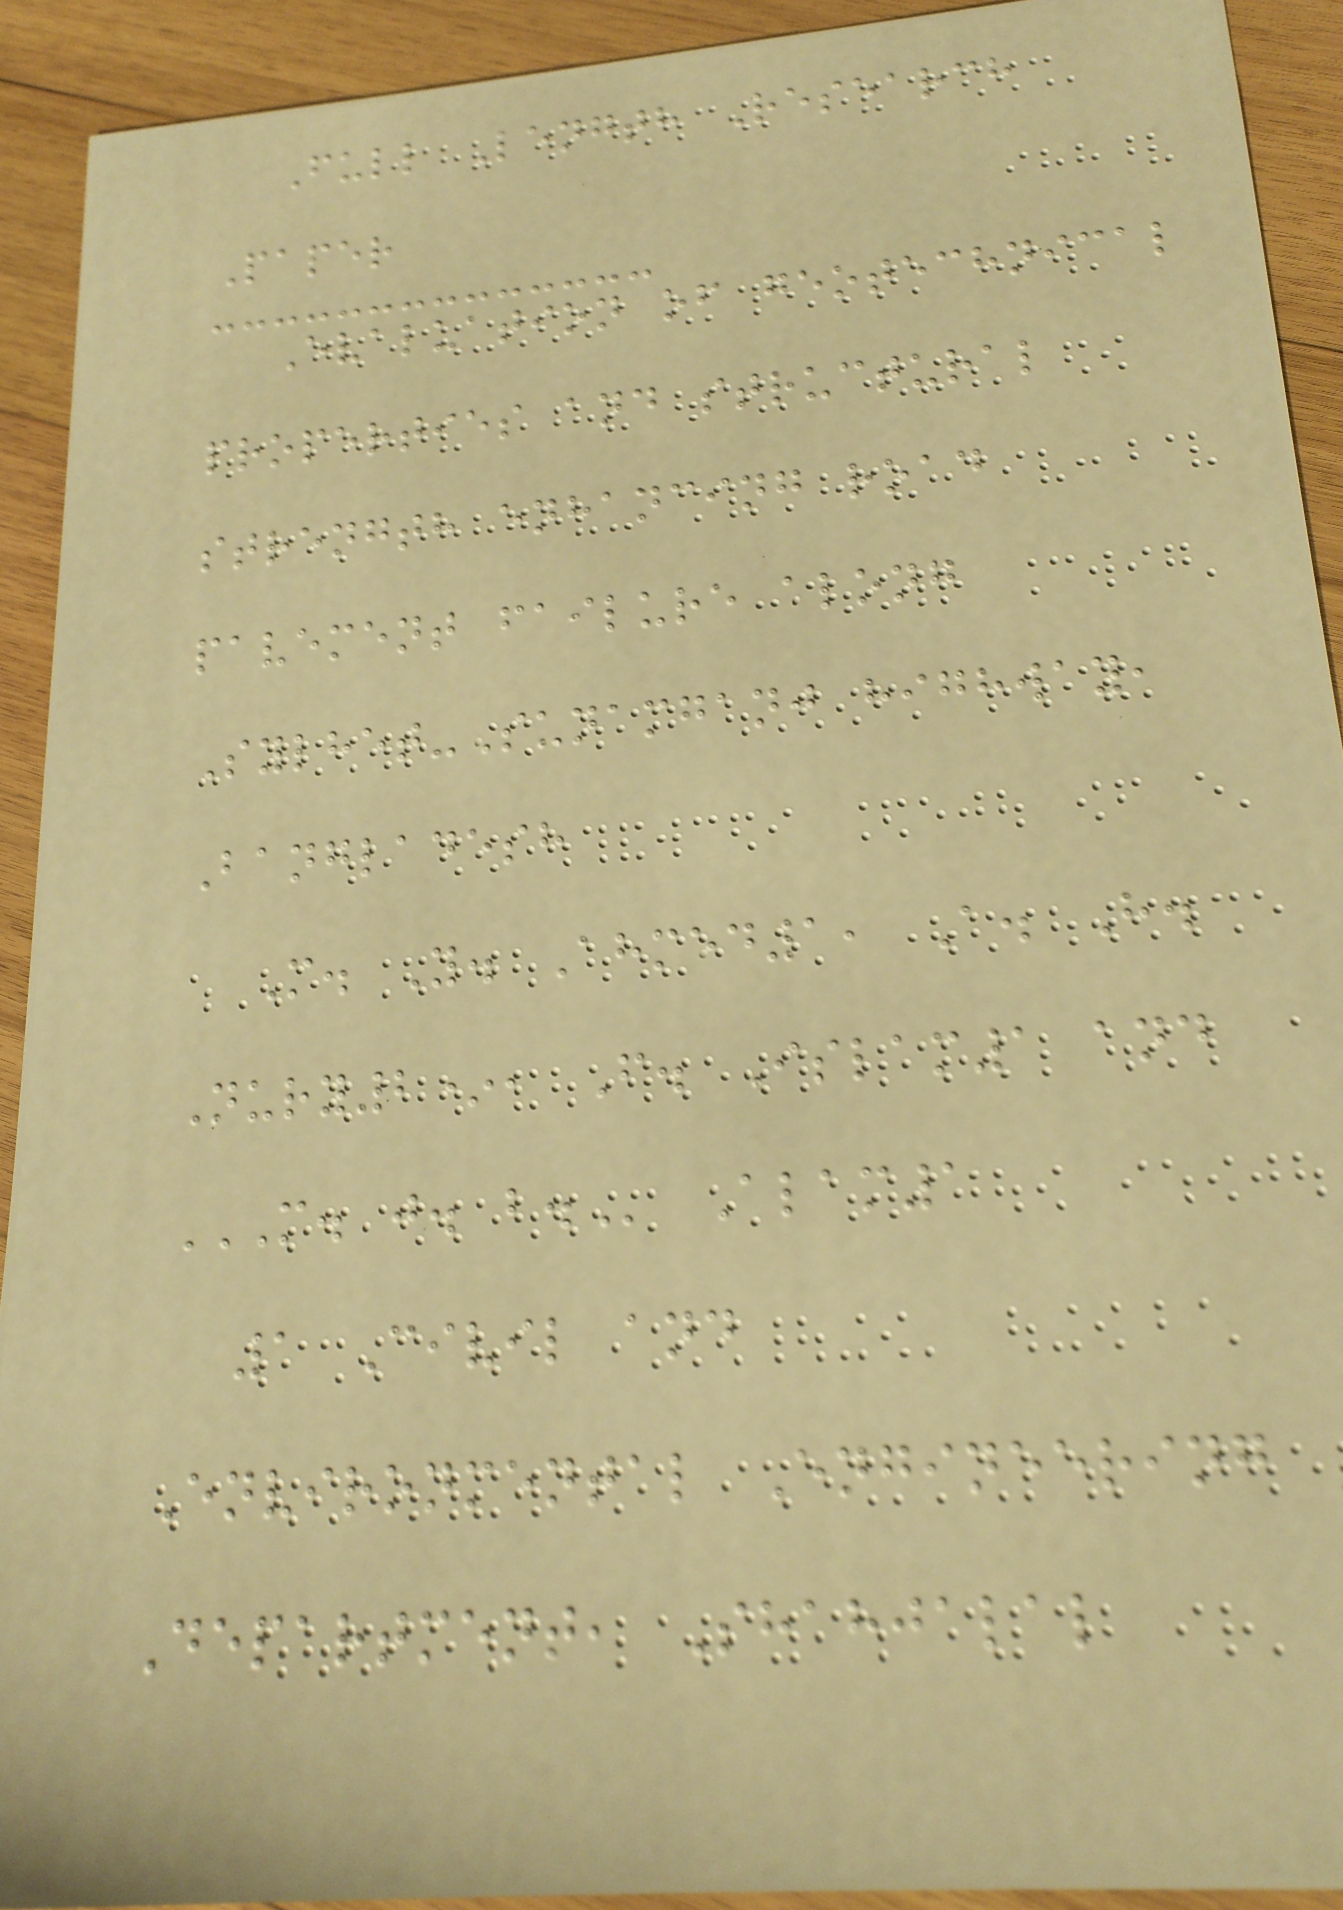Full Length Research
Paper
Evaluation of geotechnical
properties and structural
strength enhancing road
pavement failure along
Sylhet-Sunamganj highway,
Bangladesh
M. Y. Ahmed1, A. H.
Nury2*, F. Islam1 and
M. J. B. Alam1
1 Civil and
Environmental Engineering
Department, Shahjalal
